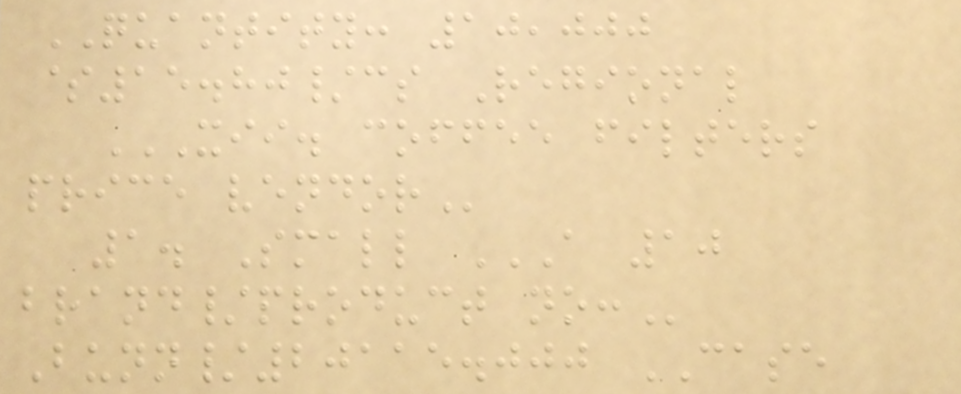QUANTITY: 10,000
$15.80/cs Regional
XII. COFFEE FILTERS
PRICE VENDOR
1. Small A 10
BRAND/PRODUCT NO:
Bunn/20115.000 CASE
